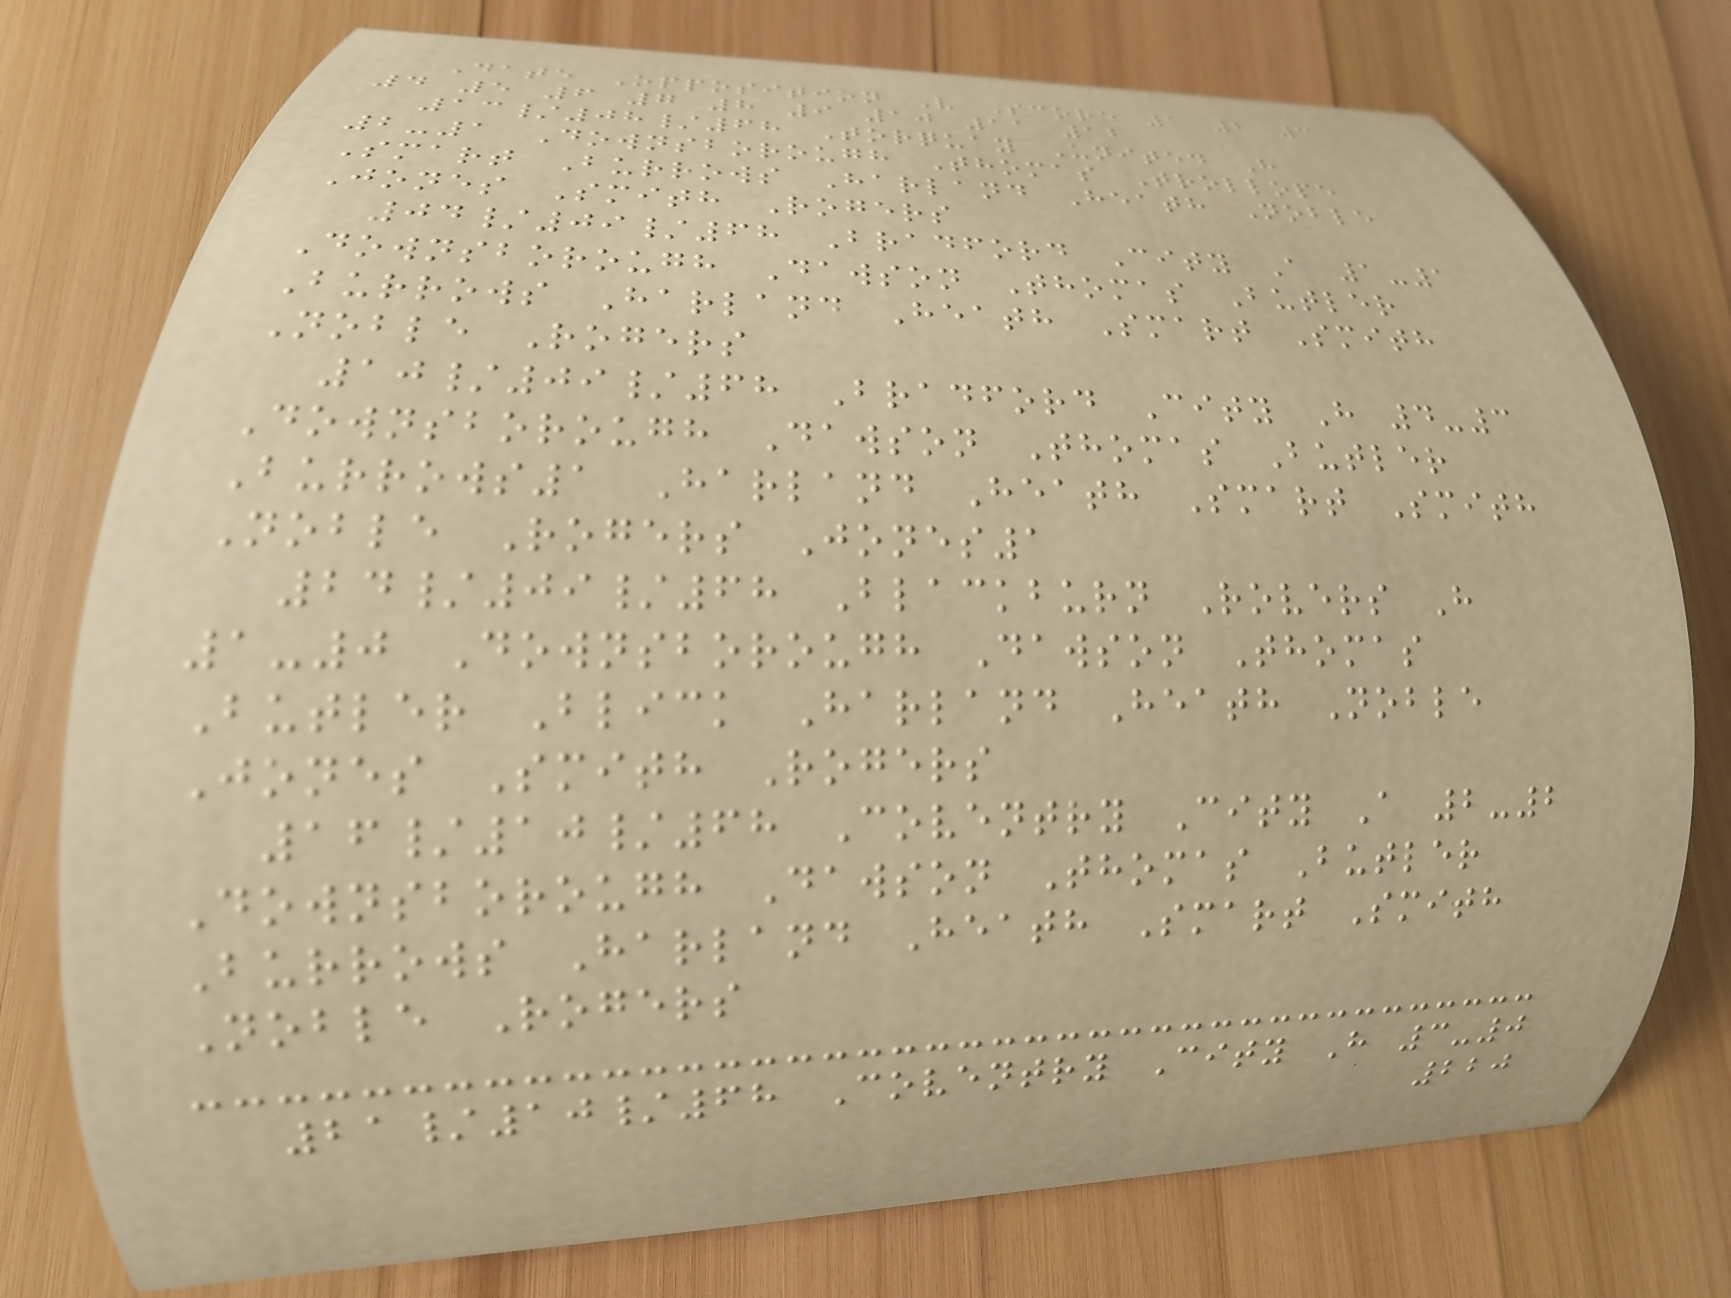Date Opposition V Score 1 2 3
4 5 6 7 8 9 10 11 12
13/08/68 Torquay United H
2-1 Downsborough Thomas Trollope
Smart Burrows Harland Heath Noble
Jones Smith Rogers
04/09/68 Bradford City A 1-1
Downsborough Dawson Thomas Butler
Burrows Harland Heath Smart Smith
Noble Rogers
10/09/68 Bradford City H 4-3
Downsborough Dawson Thomas Butler
Burrows1 Harland Heath Smart Smith
Noble Rogers Jones1
24/09/68 Blackburn Rovers H
1-0 Downsborough Dawson Thomas
Butler Blick Harland Heath Noble
Jones Smith Rogers
16/10/68 Coventry City A 2-2
Downsborough Dawson Thomas Butler
Burrows Harland Heath Smart Smith
Noble Rogers
21/10/68 Coventry City H 3-0
220
